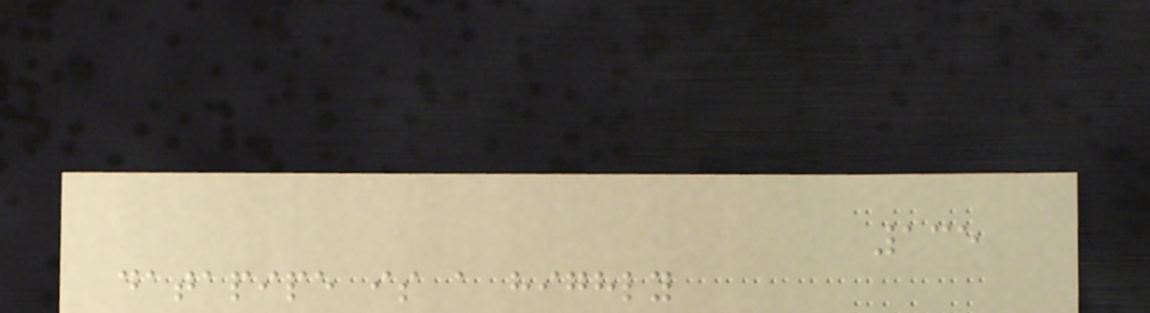135
datapipe is a highly
